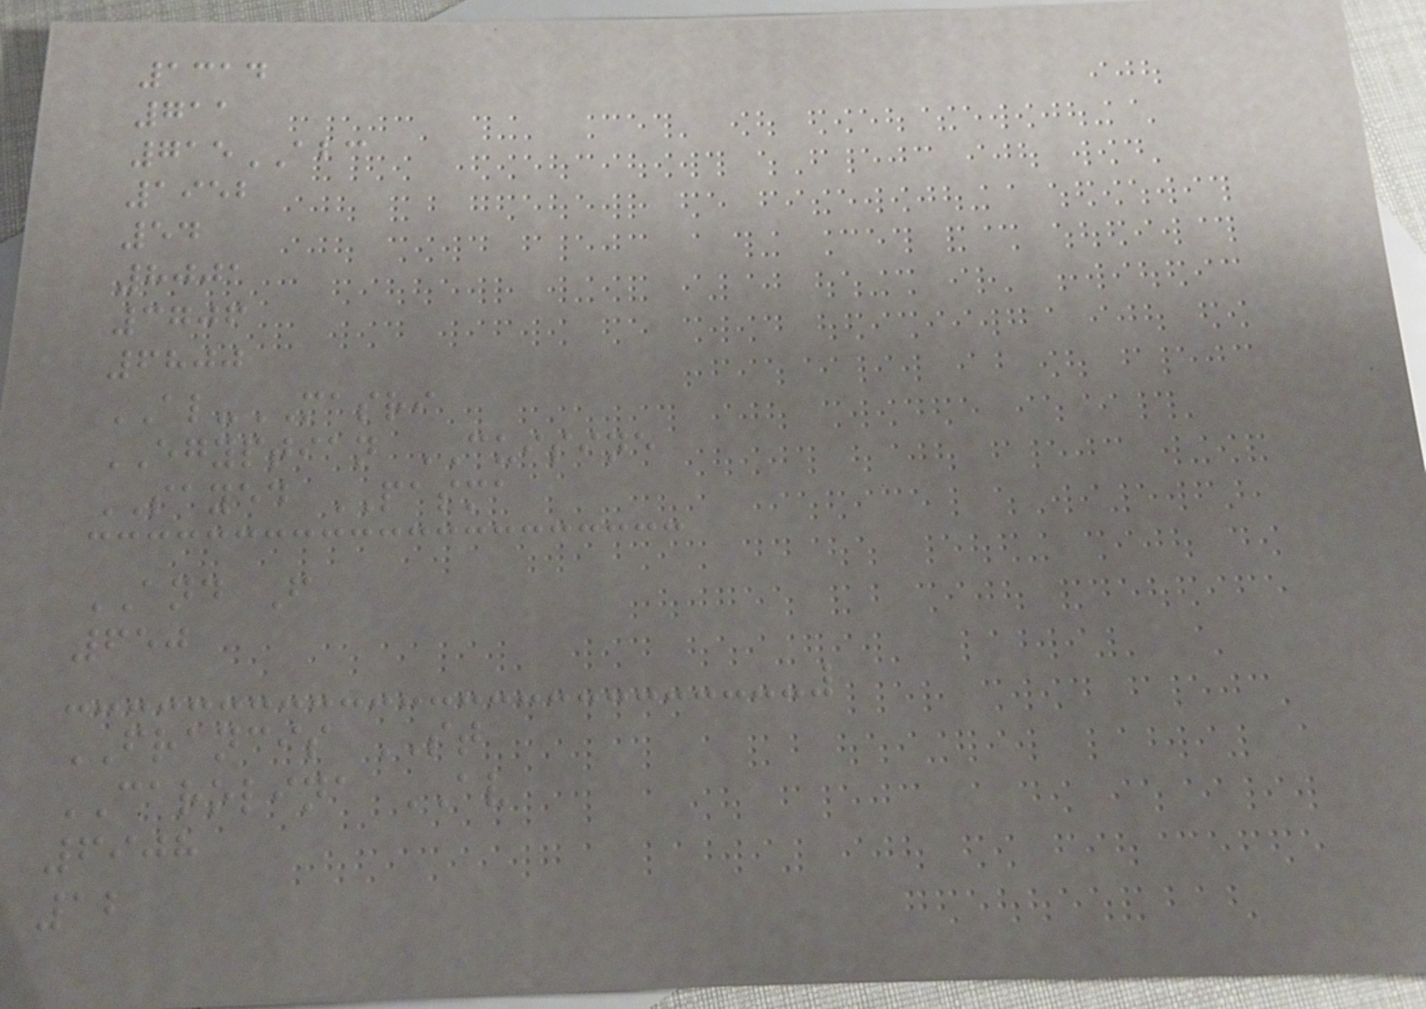1314
711
715ABC
1952
54
8001
3706
6800
AL-MASRI
EGYPTIAN CUISINE
SAYED PASMA
AND F
650
FRANCIS ST
CAROLINA AV
6908
12
